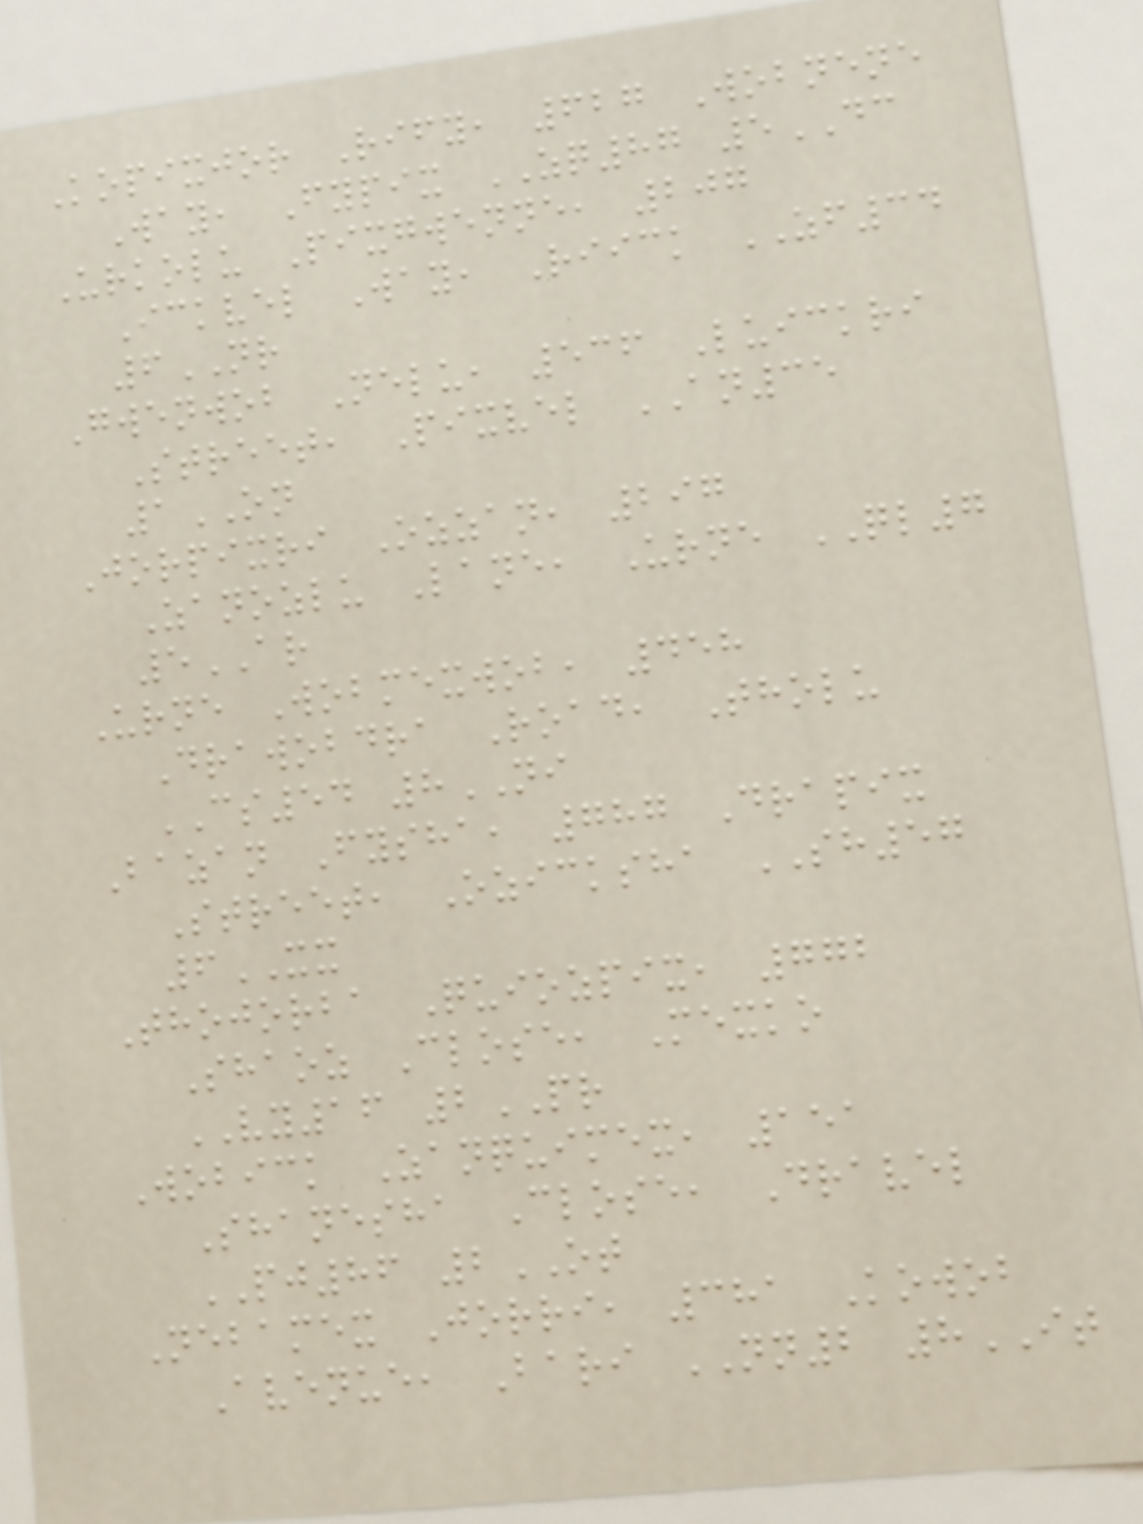Kopixjor Rify, 627 Wobnene
Way, Fypix ZQ87 5DC
Urkolu Pixgwenne, 207
Ickvel Way, Riick ZF34
6NR
Gwenwob Nelu, 536 Luickri
Street, Pixvel AN35
1ON
Jorpixri Ozzan, 297
Zanozlu Lane, Urne QL7
5AR
Urne Wobmexwob, 458
Drawobdra Road, Tholu
CS54 8NI
Bazan Fysha, 787 Drapix
Street, Ozicksha SH57
6XX
Thojorba Quiozpix, 772
Shaoz Close, Mexko
VY16 2PR
Wobick Zanquimex, 151
Shanesha Close, Dravel
PJ86 2OT
Nebamex Jorri, 381 Kowob
Avenue, Bari NN2 8IT
